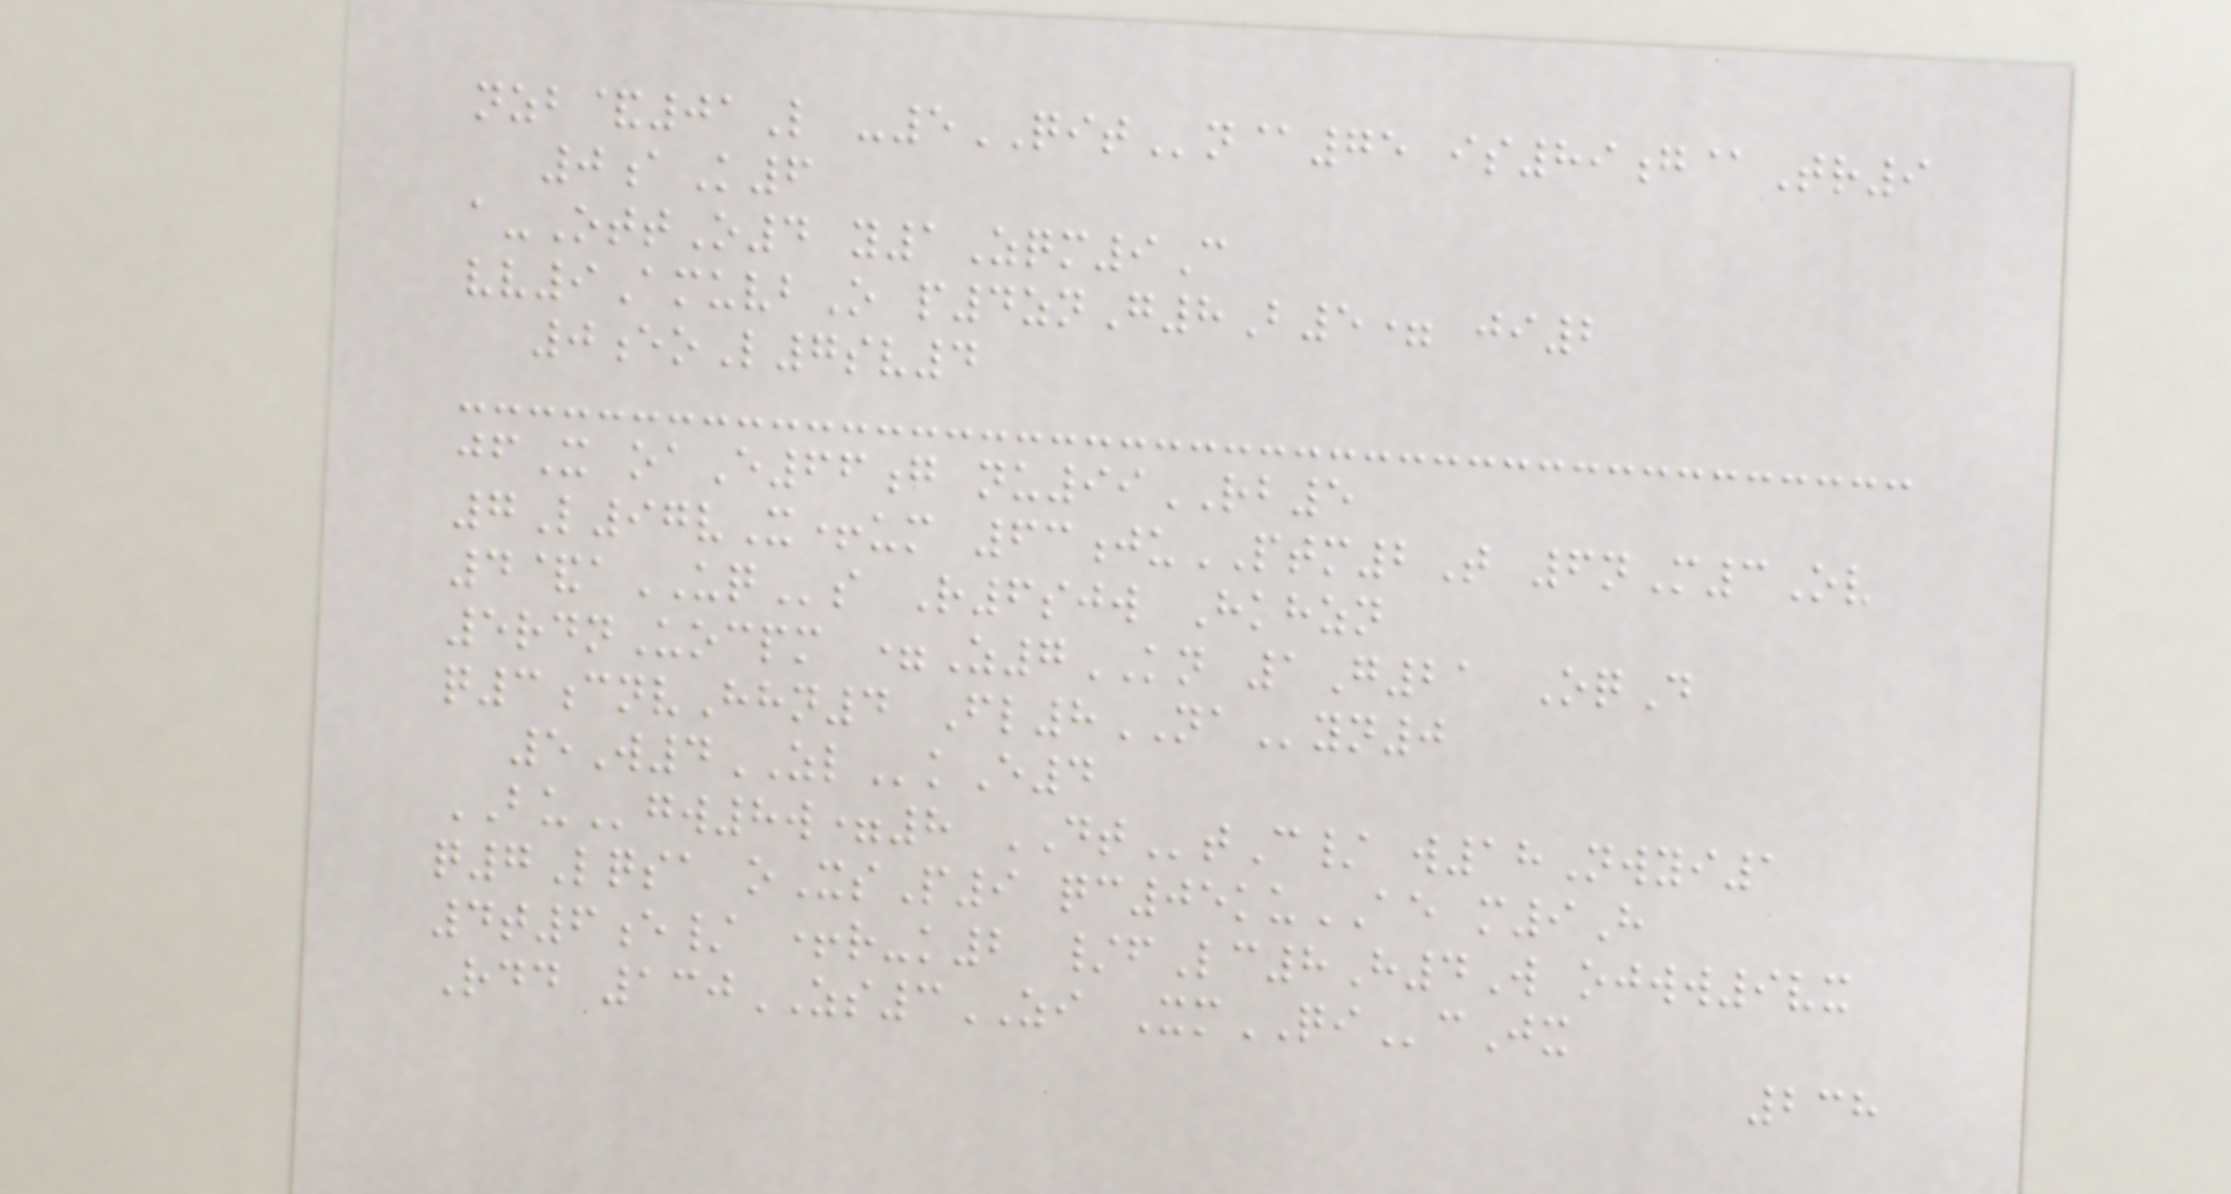nzb&01L -5QITn@75 is89g@Tr9
0aK6
a-OttO4 y1Zqm9C
vv9AmuvbO p4znG8B5= ji2
0eoL7sv4
jfX oaE66g nu99RB5
7L97vX+um 63juPTM2T 6nM3Ov
4&aUQs R6sjw Hkhzn
5rdnUocpm =Z7KN 1G21 OqD
q3cnvHhn4 Fl8NAyn0
5W4ZLkE4
BUgw8w=8 DTtC/ w18Nwyi1
q7Lqsa oXsP9 qc05kuAE m9H
4t6e/ +r-k2 /fLc8H4W ojww9vx
Rdd 130ZS3ZI XmQIcJx
238
